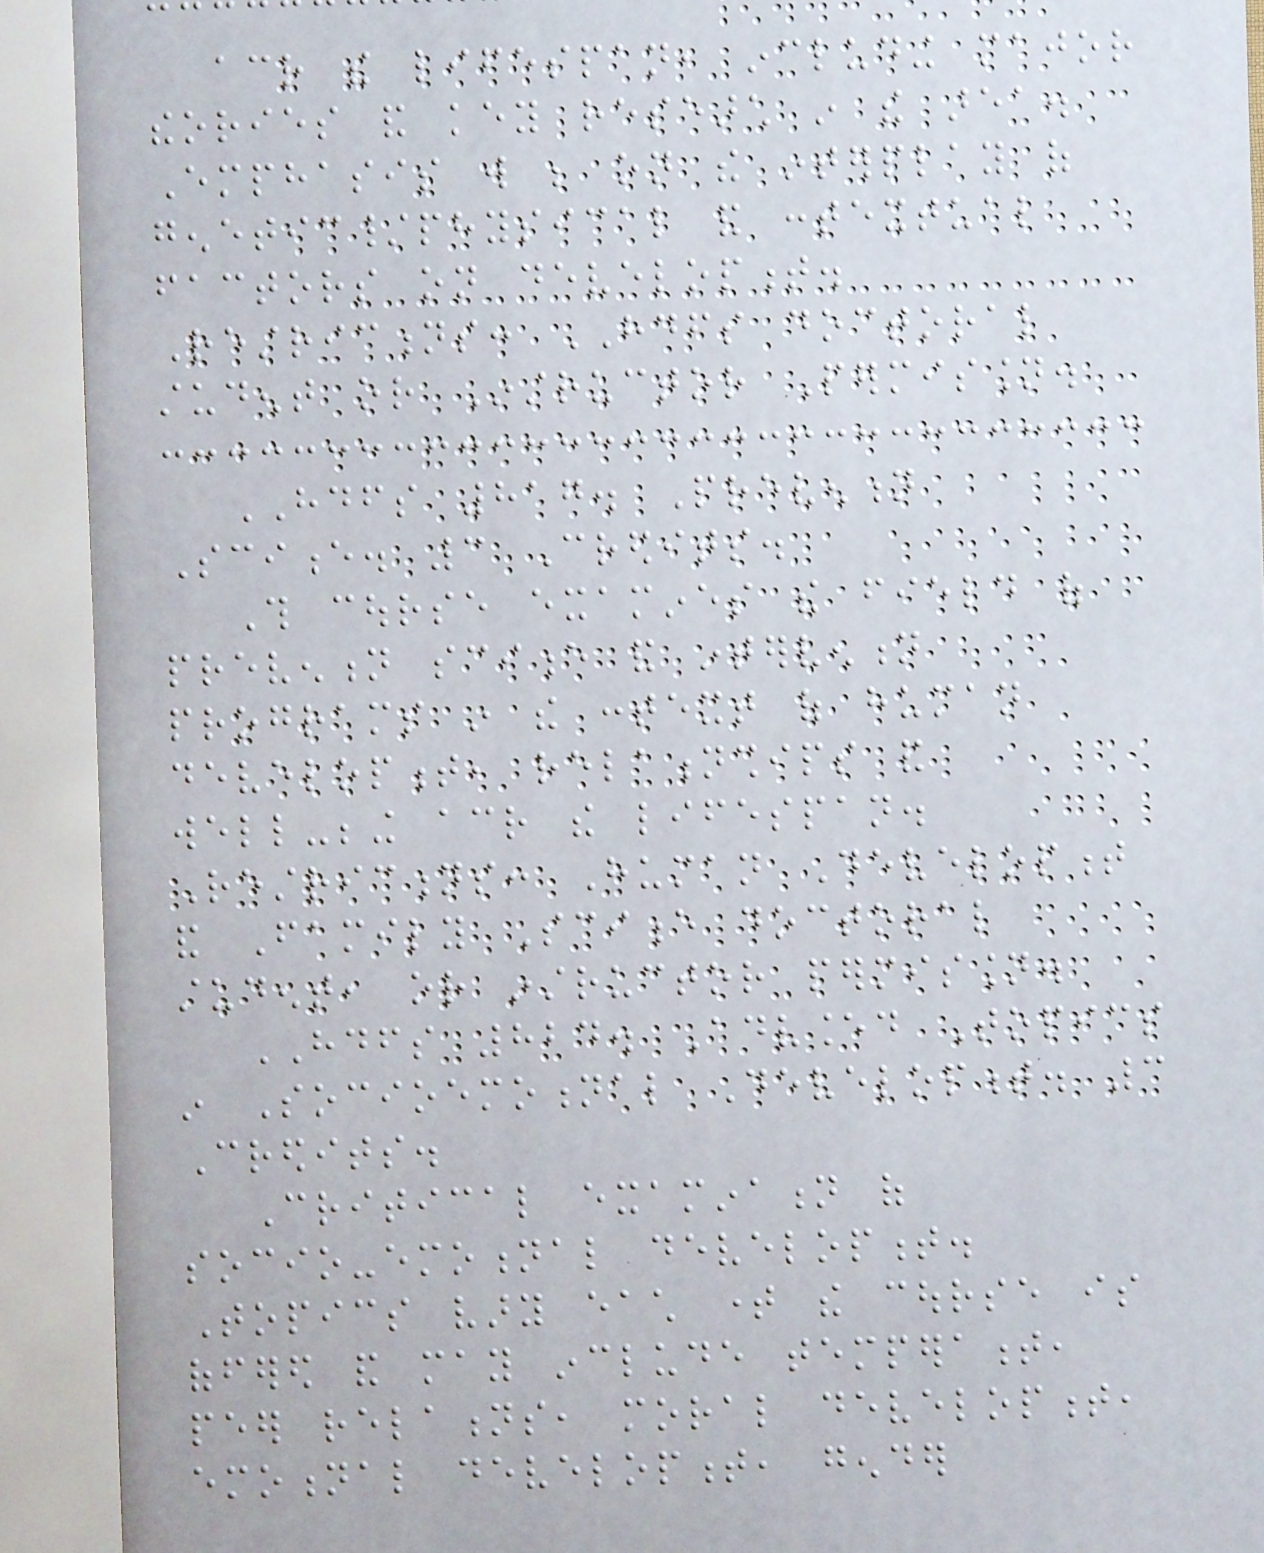across the lifespan, including major
theories and key research in the area.
Emphasis will be on the interplay of
genetic/physical and contextual
factors on development.
Restrictions: HDFS doctoral
student or Instructor Permission.
HDFS 817. Prevention
Science. 3 Credits.
This course examines the field of
prevention science and intervention
programs in the context of human
development, relationships and
well-being across the lifespan.
Restrictions: Human Development
and Family Science doctoral
student, or instructor permission.
HDFS 824. Advanced Topics
in Socioemotional Development. 3
Credits.
Critical examination of
socio-emotional development.
Topics vary each time the course is
offered and may include temperament,
peer relations, moral development,
emotional development, gender
